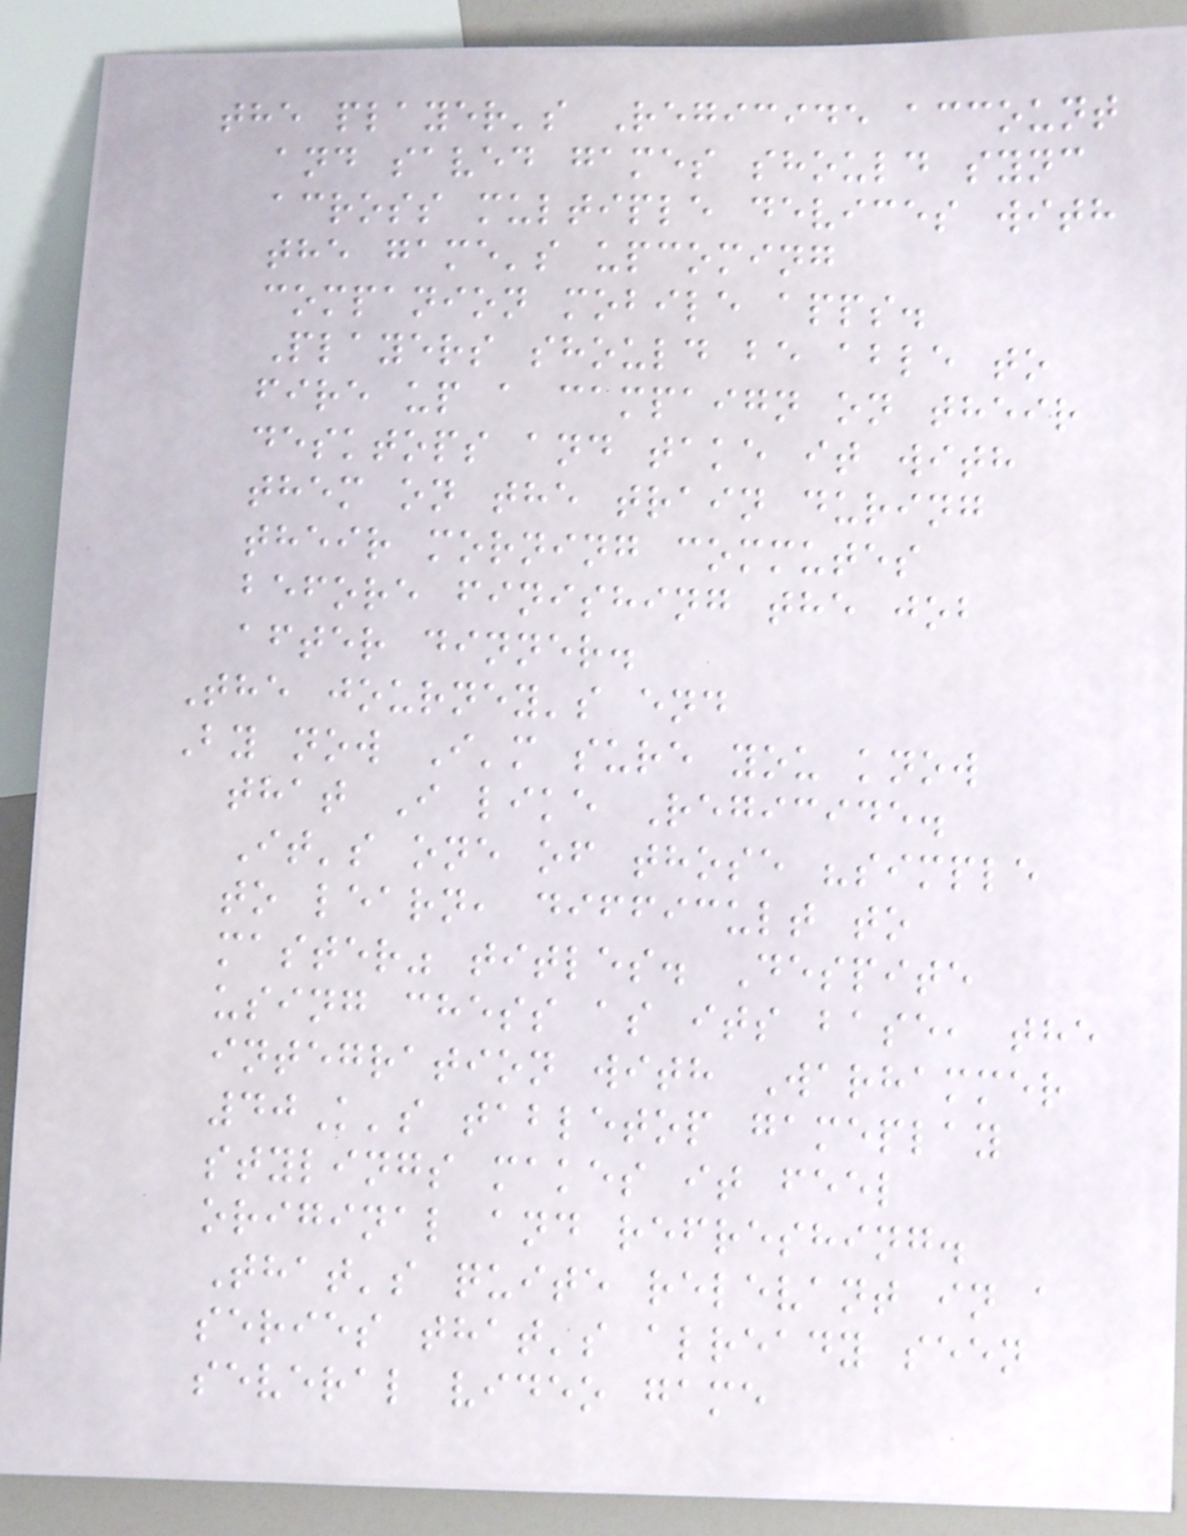the player's Regicide account
and saved games should sync
across multiple devices with
the game's upcoming
companion mobile apps.
Players should be able to
fire up a campaign on their
desktops and take it with
them on the train during
their morning commutes
before finishing the job
after dinner.
The journey's end
By now I'm sure you know
that I like Regicide.
It's one of those "simple
to learn, difficult to
master" titles. Despite
using chess as its base, the
integration with Warhammer
40K's tabletop gameplay
stylings makes it feel
original and refreshing.
That's quite relevant in a
series that's already seen
several video game
